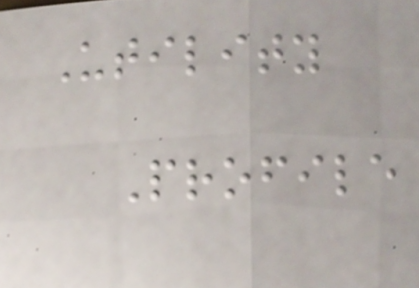Utility
Profile
